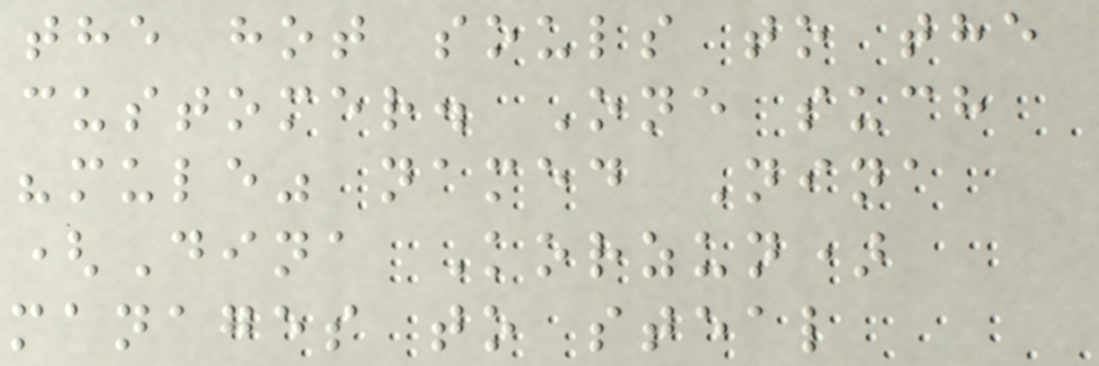the hot souls to the
customer. One such
"mule" named Nina
(Dina Korzun)
manages to steal
